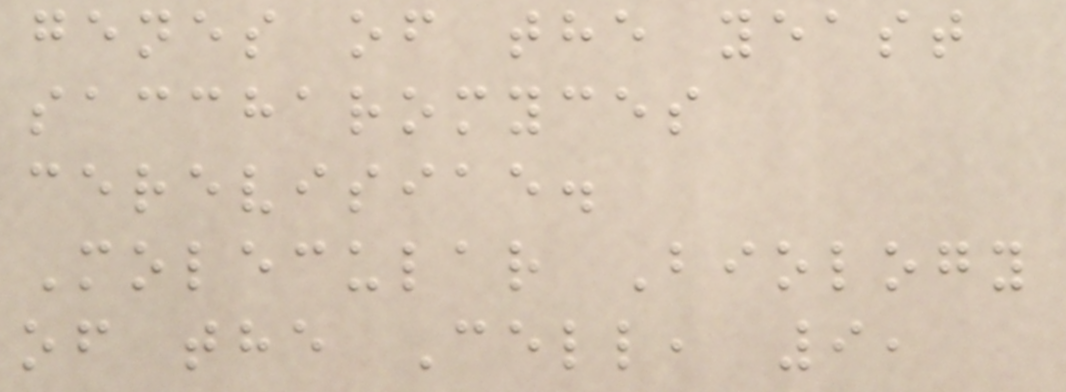genes of the yeast
saccharomyces
cerevisiae.
Molecular Biology
of the Cell, 9,
